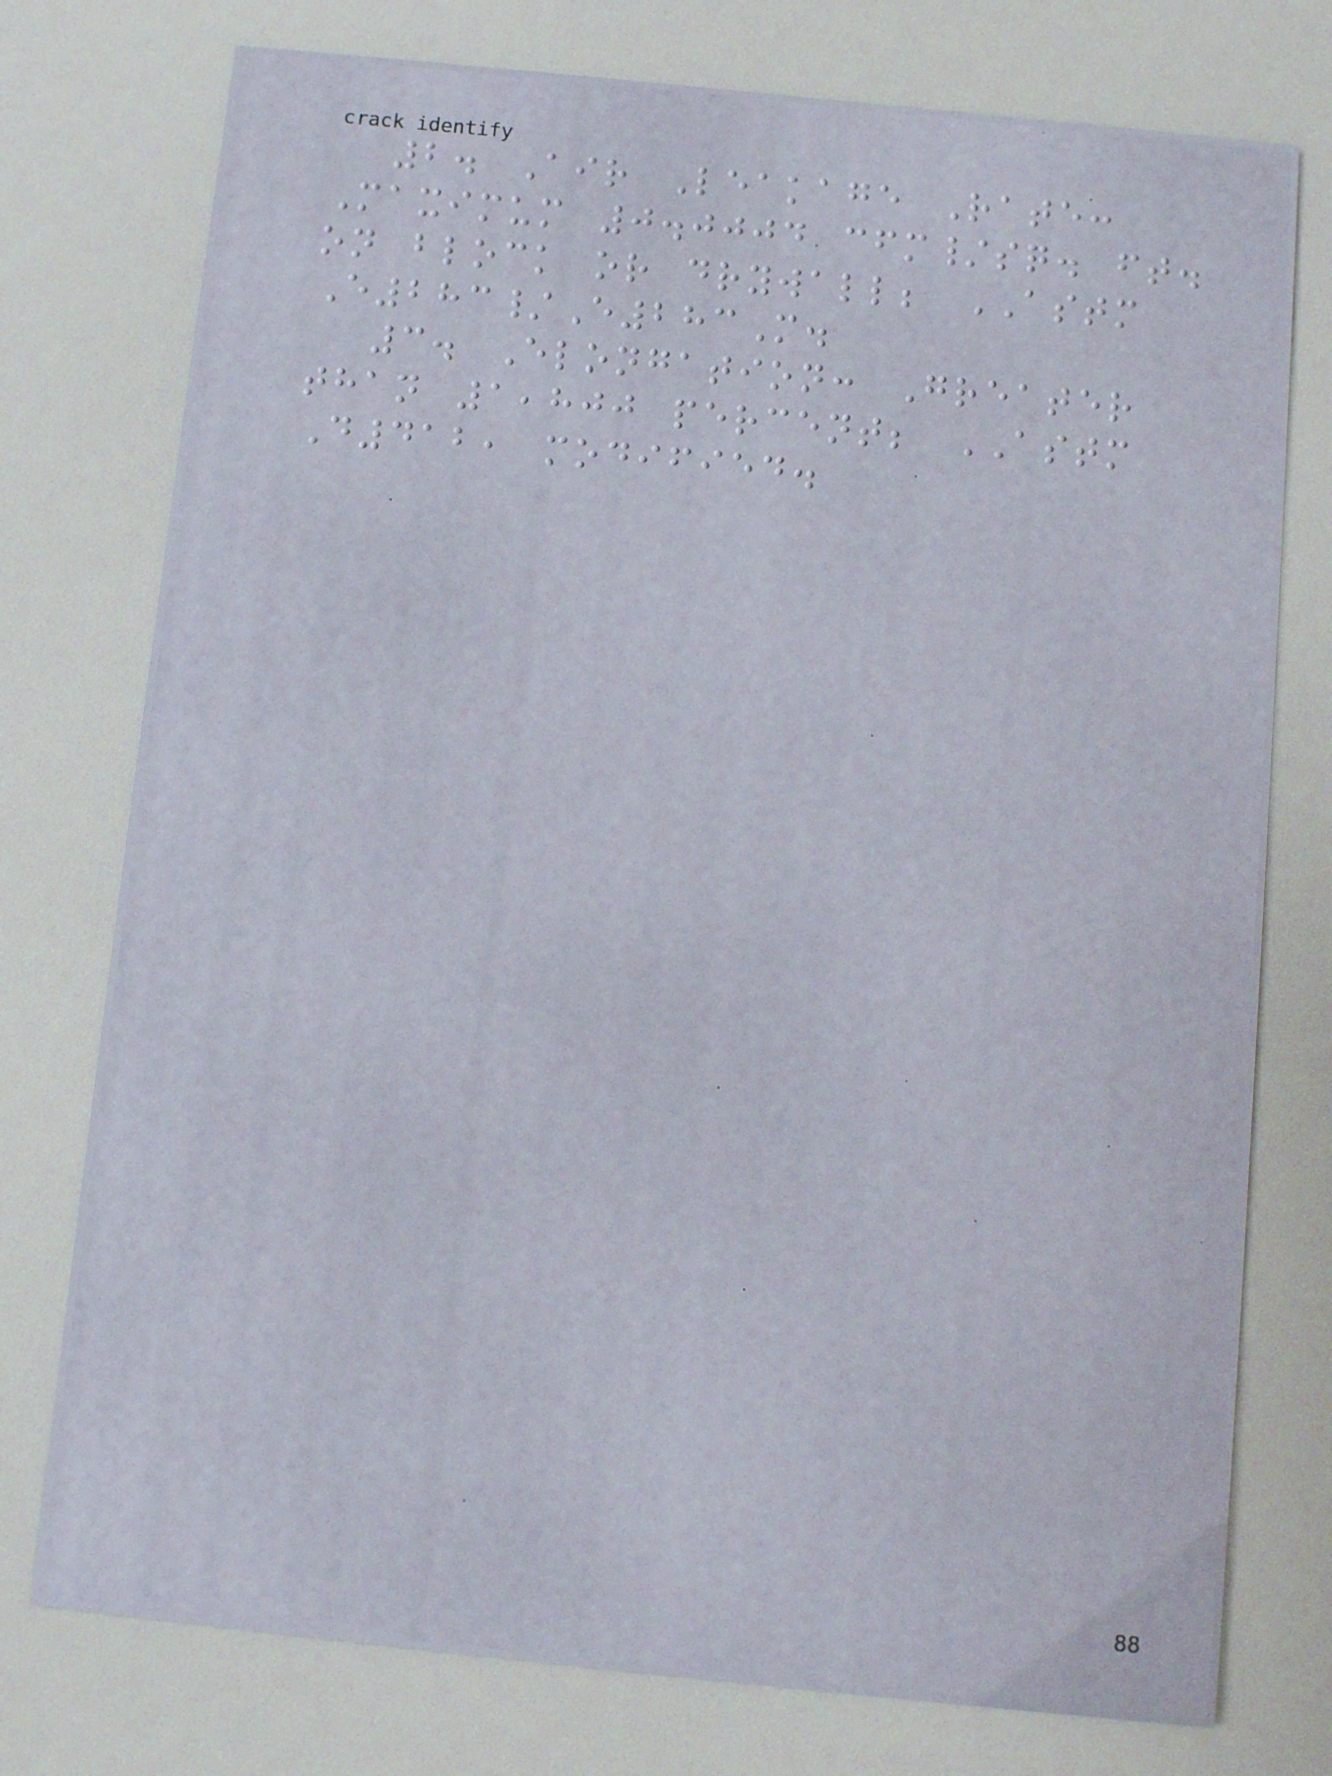2. Air Leakage Rate:
Maximum 0.0004 cfm/sq. ft.
on block or drywall; ASTM
E283/E283M.
3. Elongation: Greater
than 1,800 percent; ASTM
D412, modified.
